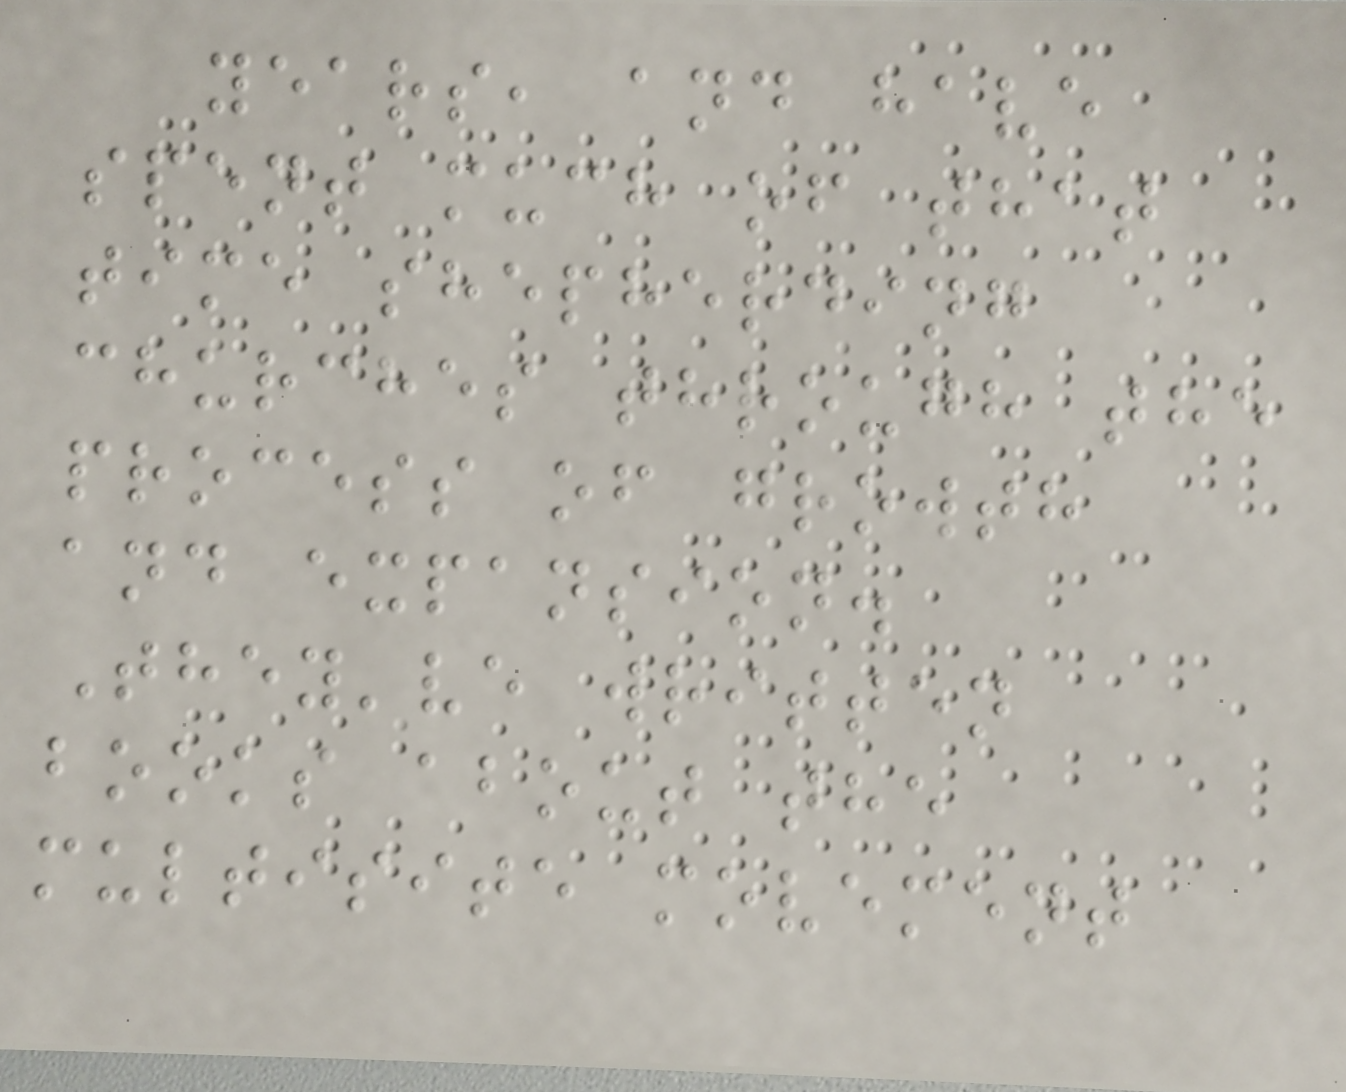years, and have
spent much of that
time shepherding
churches through the
process of growth
and expansion.
They've written
books about the
multisite movement
